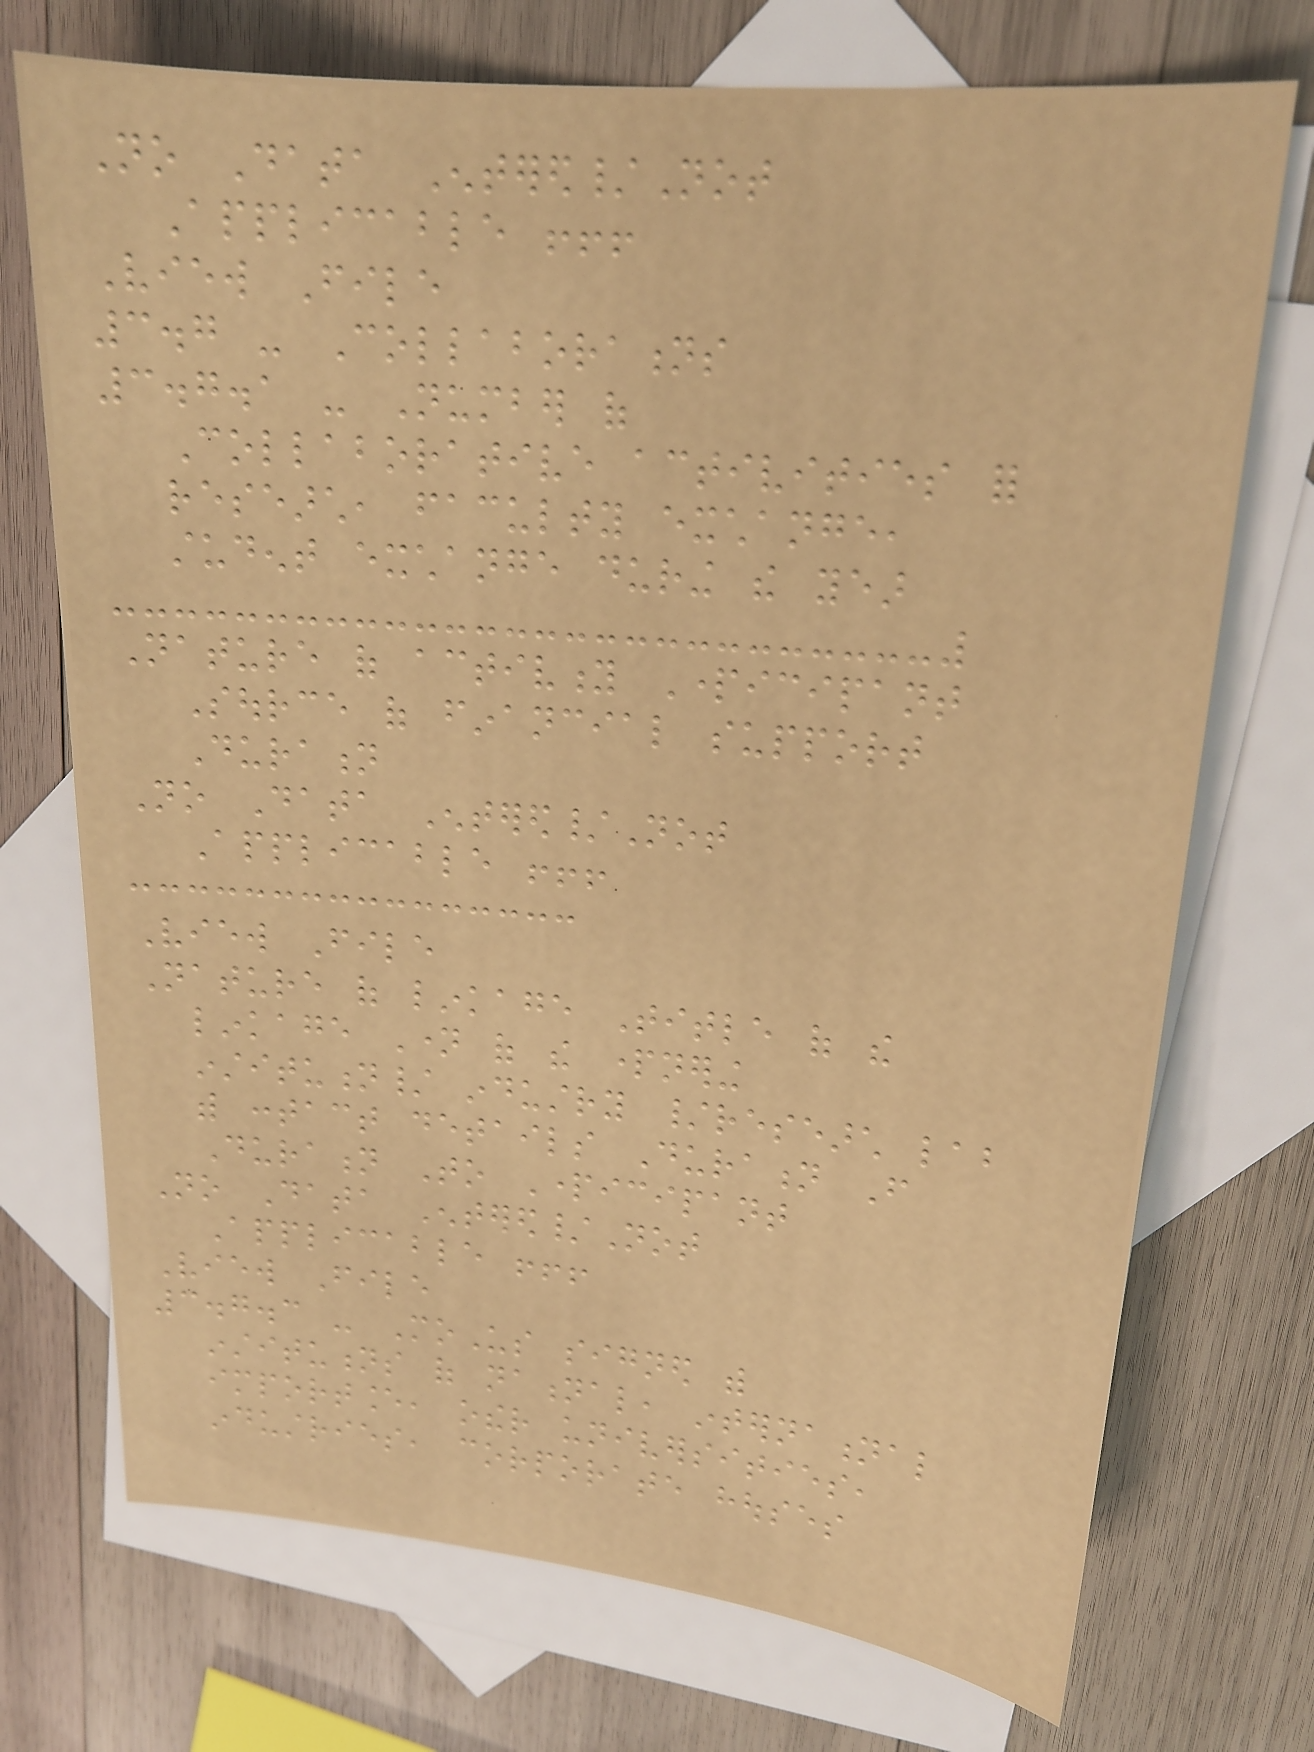No Data Entered/Not
Applicable !!!
View File
3.7 - Collaborations
3.7.1 - Number of
Collaborative activities for
research, faculty exchange,
student exchange during the year
Nature of activity Participant
Source of financial support
Duration
No Data Entered/Not
Applicable !!!
View File
Nature of linkage Title of the
linkage Name of the partnering
institution/ industry /research lab
with contact details Duration From
Duration To Participant
No Data Entered/Not
Applicable !!!
View File
3.7.3 - MoUs signed with
institutions of national, international
importance, other universities,
industries, corporate houses
